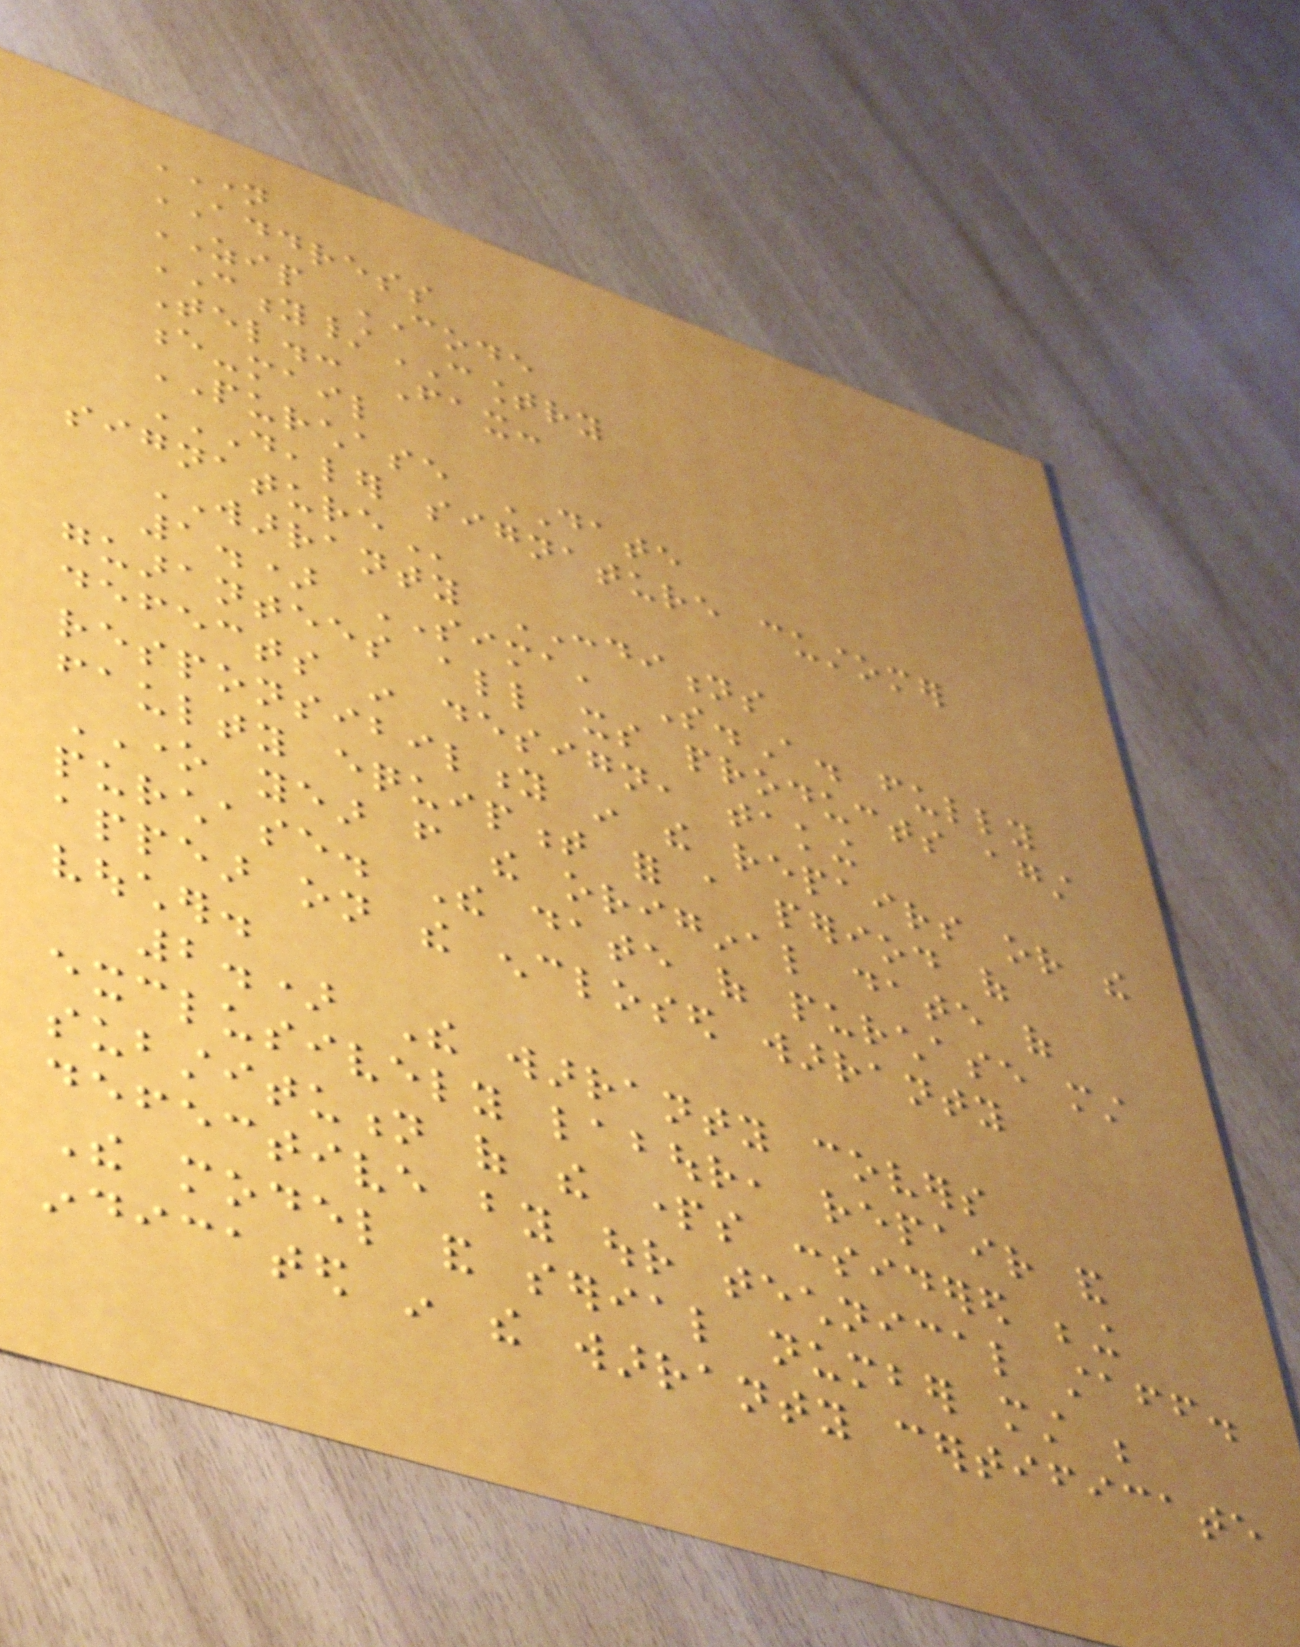NAME
ADDRESS
ZIP CODE
CITY/COUNTRY
Tel.: Fax:
e-mail
PURCHASE DATE
DEALER SIGNATURE CUSTOMER
SIGNATURE
WARRANTY CONDITIONS
1.) SIMA, S.A. fully
guarantees all its products against
defects in design, taking
responsibility in the repairs or the
faulty equipment for a period of
ONE year from the original date of
purchase. The date of purchase must
appear on the enclosed warranty
voucher.
2.) The warranty covers
exclusively labour, repair and
substitution of the parts considered being
defective by our technical staff.
The model and serial number must be
indicated in the warranty certificate
